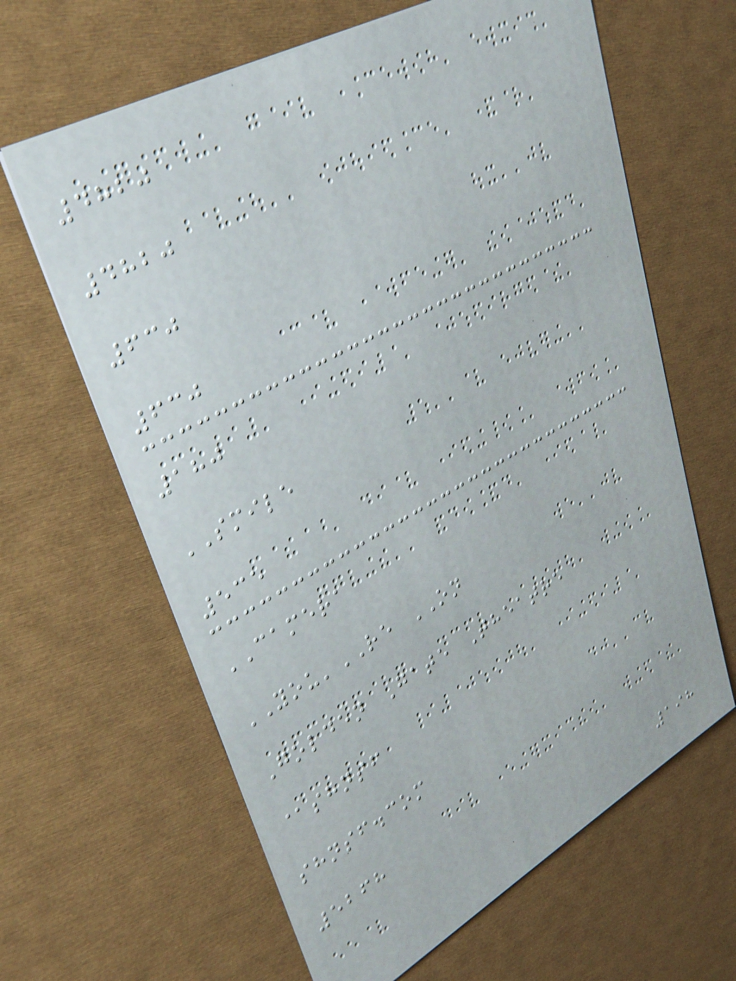4820
4820
630
630
180
SMILE
535
CAMERA
YOU'RE ON
Golden Gate Theatre
@shnsf
shnsf.com
5268
198
